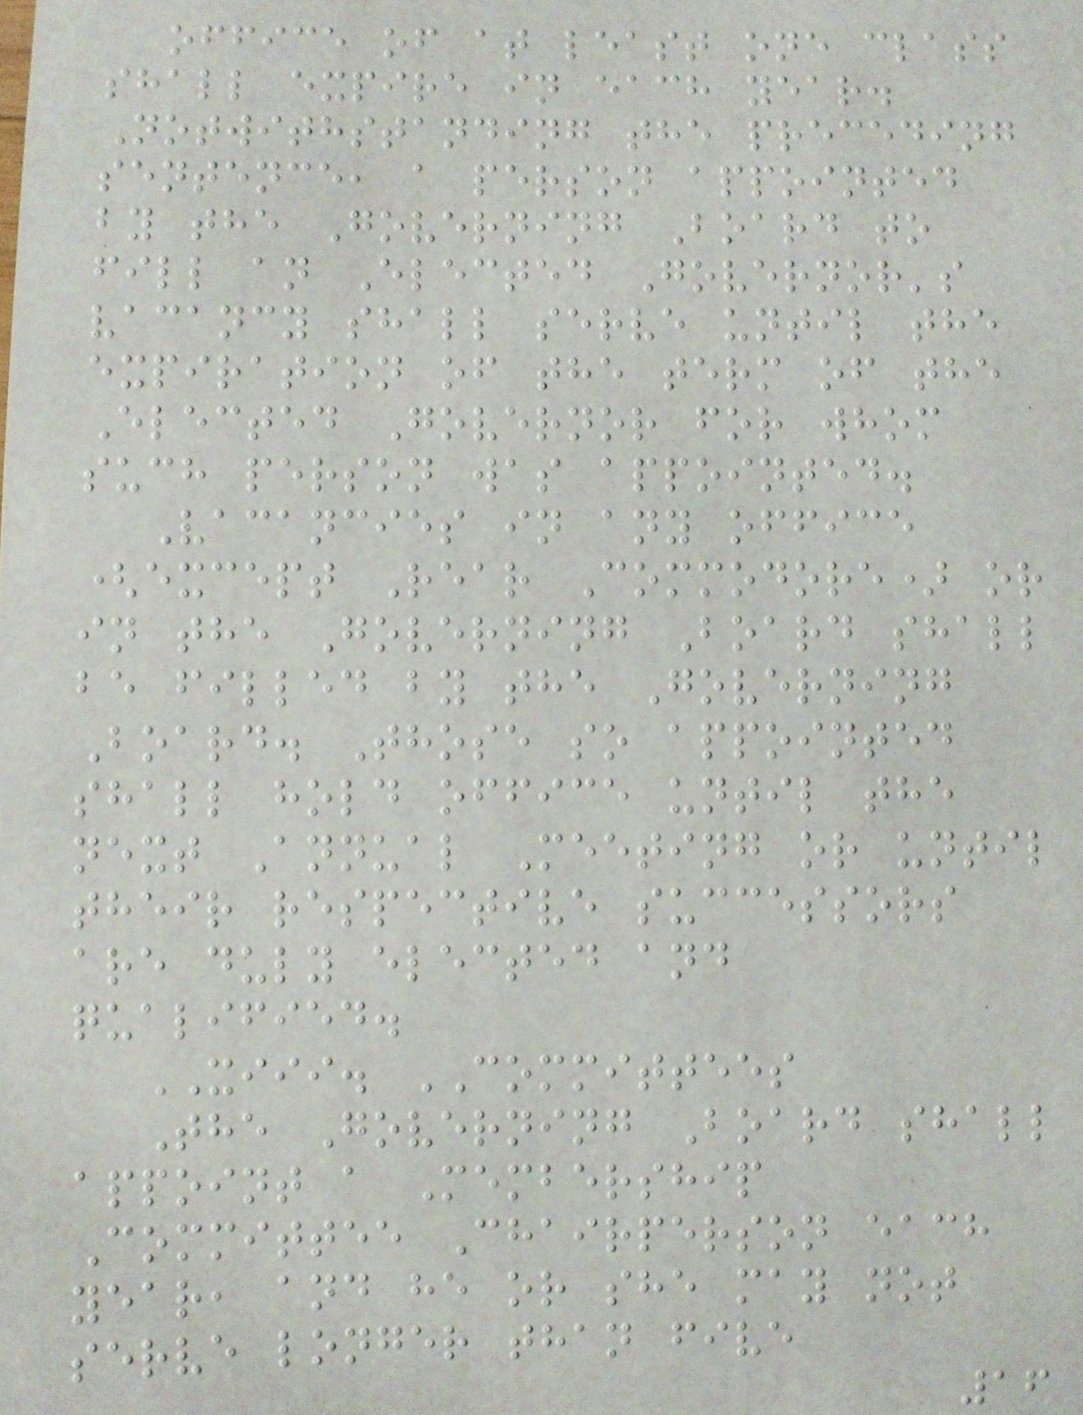office of at least one class
shall expire in each year.
Notwithstanding the preceding
sentence, a person appointed
by the Governing Board to
fill an Elected Governor's
vacancy shall serve until the
expiration of the term of the
Elected Governor for whom
such person was appointed.
Vacancies in any office
(except Rear Commodore) or
in the Governing Board shall
be filled by the Governing
Board. Those so appointed
shall hold office until the
next Annual Meeting or until
their respective successors
are duly elected and
qualified.
XIII. COMMITTEES
The Governing Board shall
appoint a Membership
Committee Chairperson each
year, and he or she may not
serve longer than five
16
